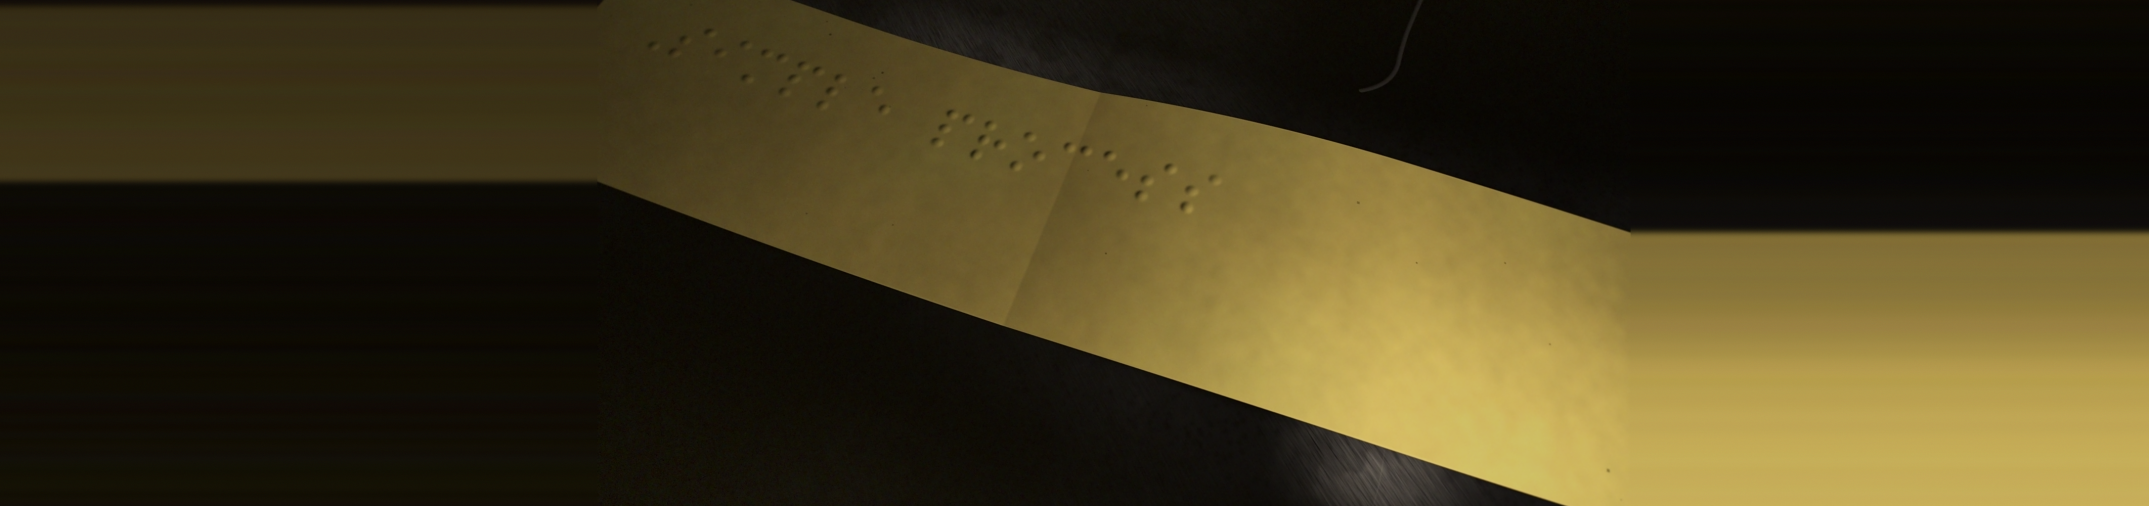Simple process
